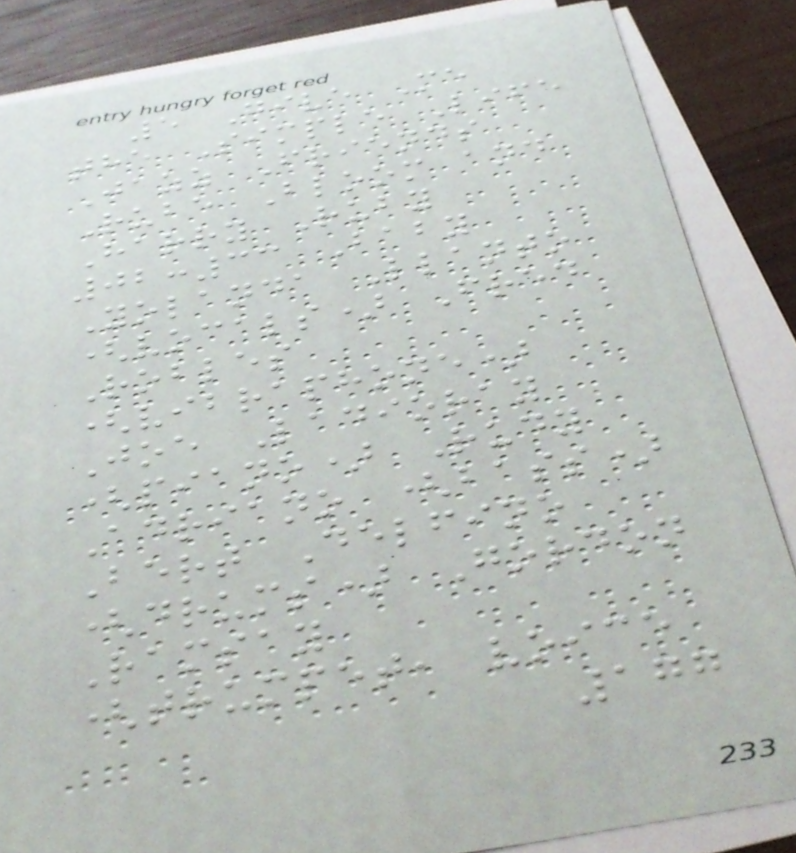5 Give Me
the Simple Life
Jazz Friends
Rube Bloom and
Harry Ruby
02:33 Baby
Yolanda Llanto
(vocals) Fred
Robles
(vibraphone)
Joe Ladioray
(piano) Rudy
Adriano (bass)
Bert Delfino
(drums) Gordon
Ramsay
(trumpet, voice
177
